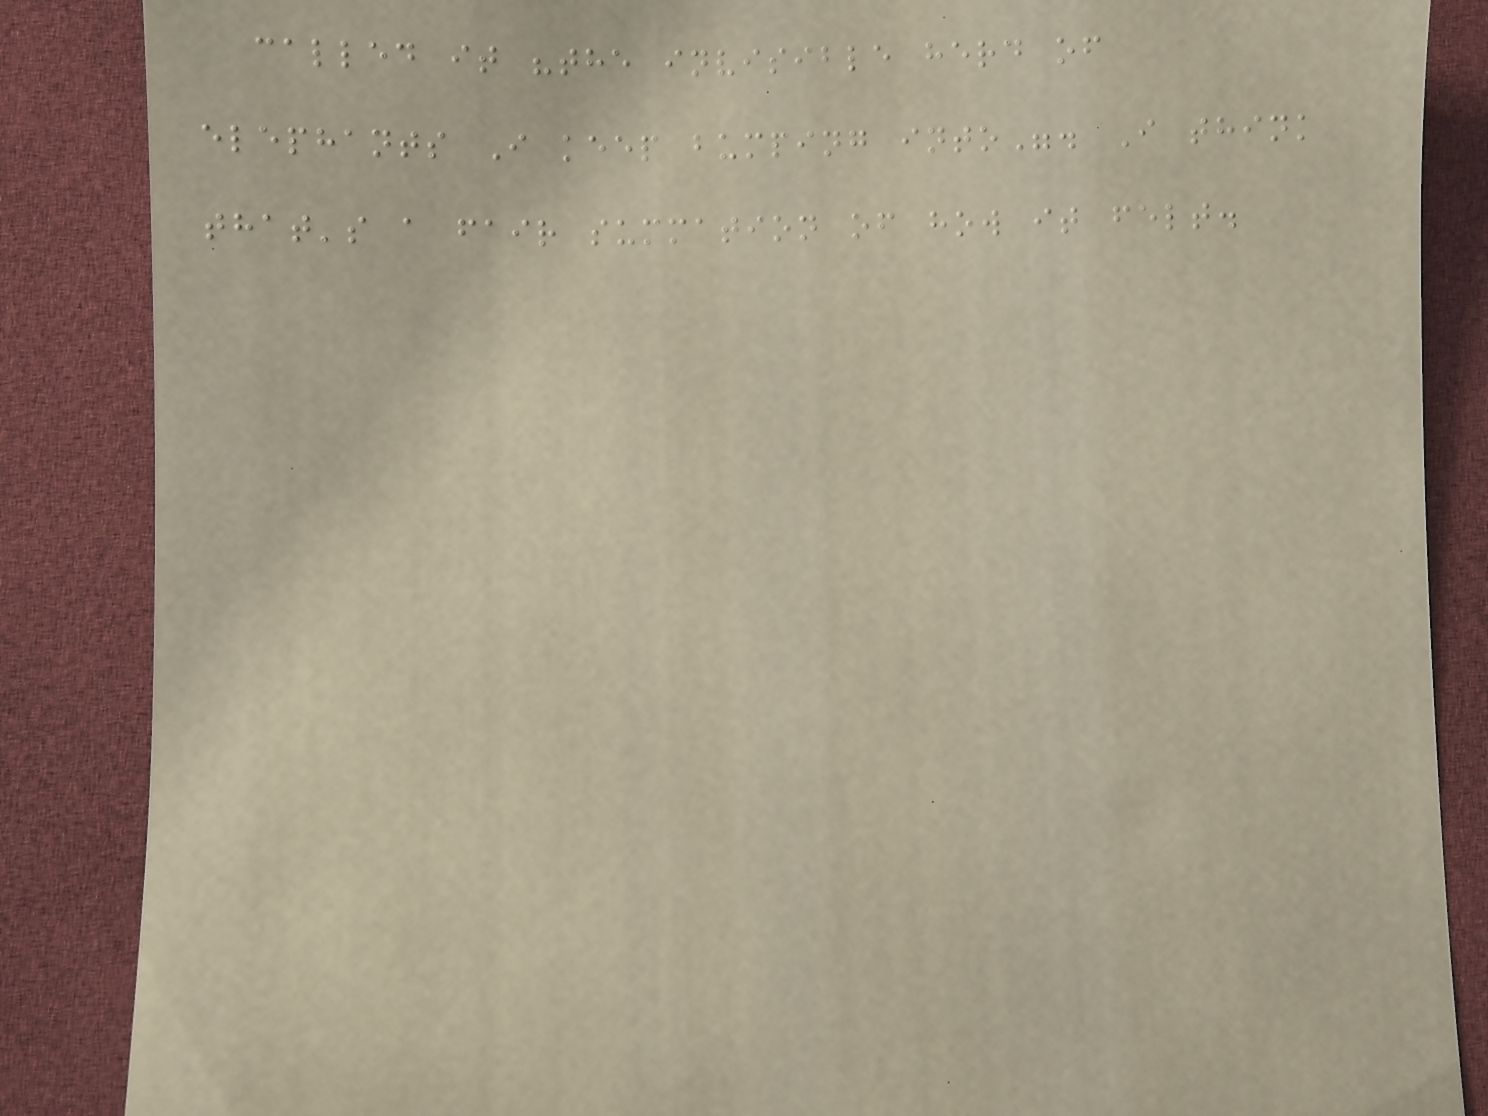called it "the invisible herd of
elephants I keep bumping into". I think
that's a fair summation of how it felt.
